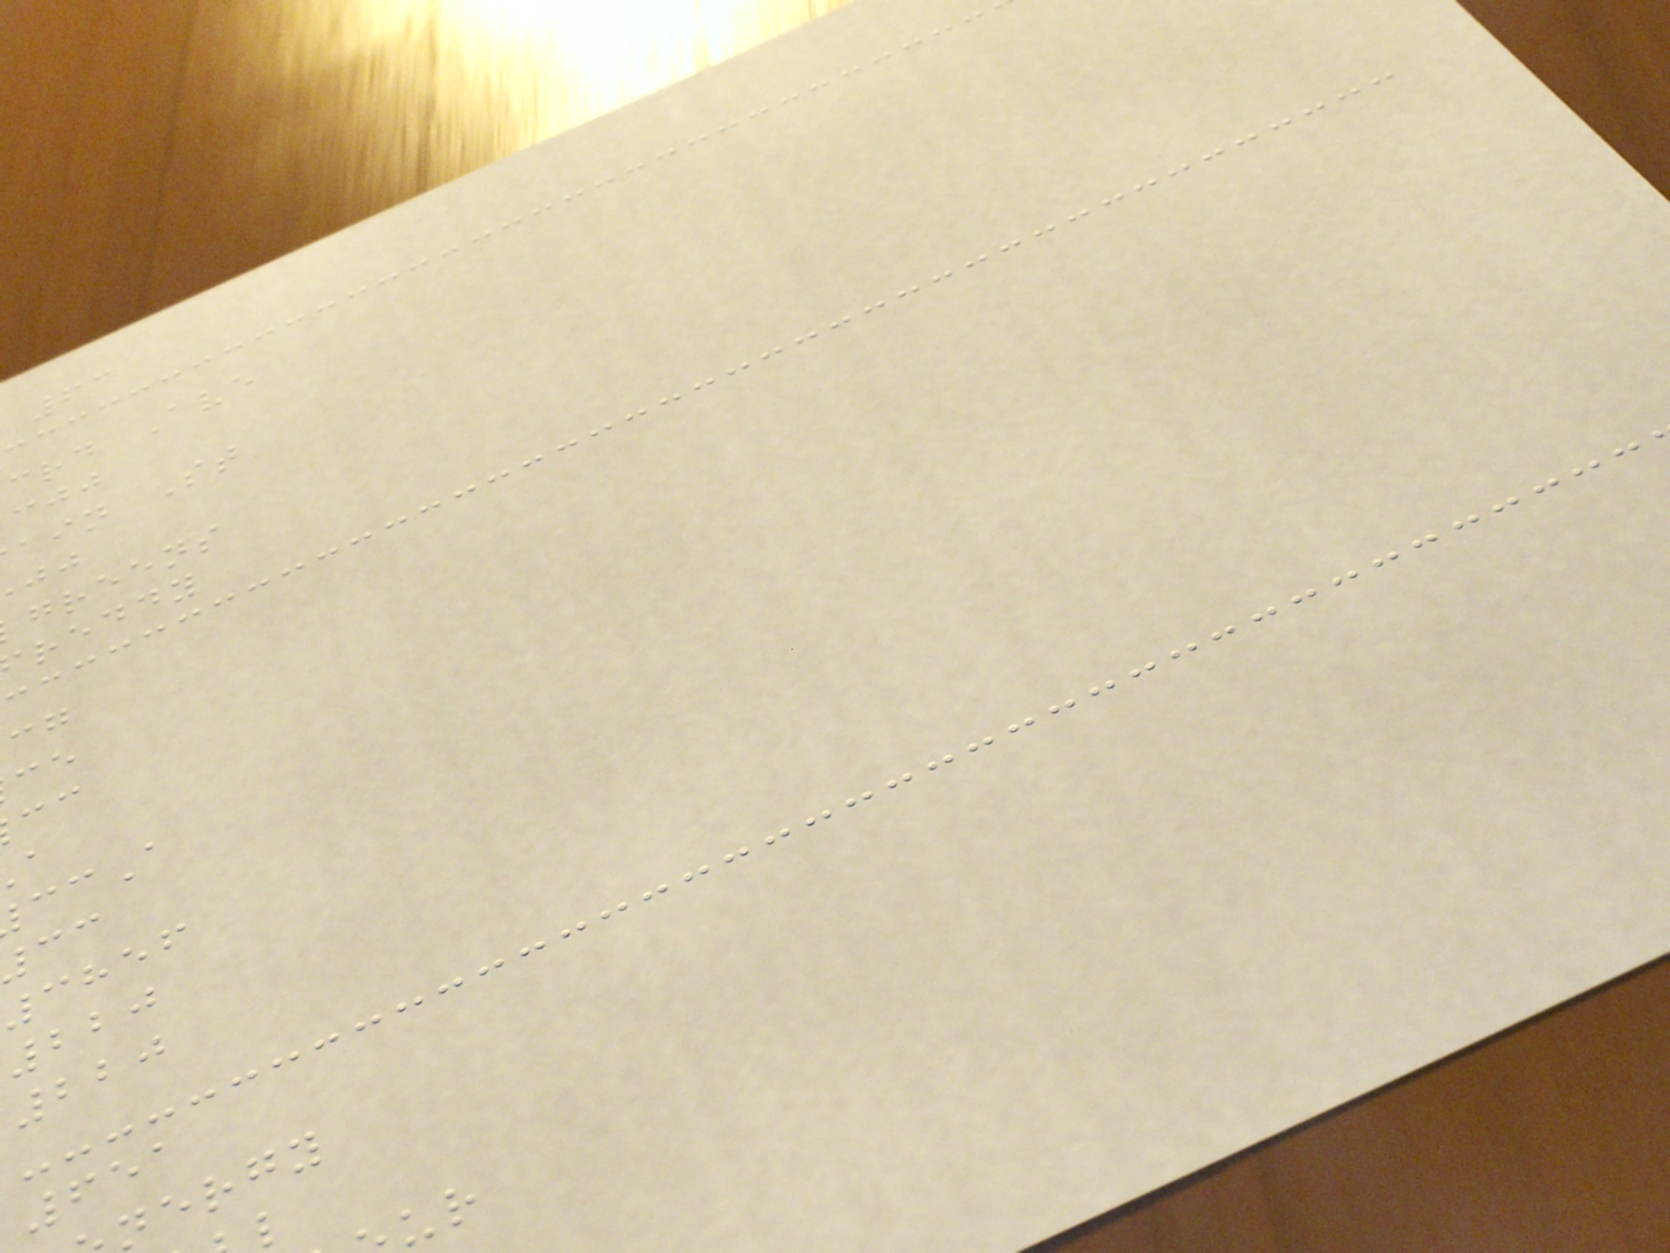crd Ave
ain St
greens
reddy
3856
220
220
651
ergy
